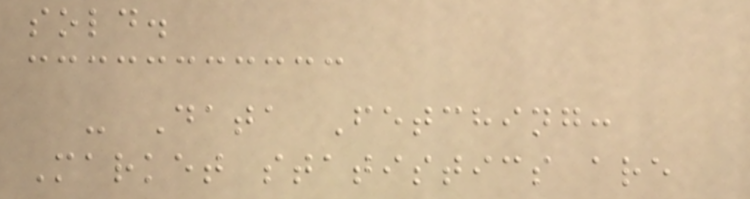sold.
- Data Fetching:
Market statistics are
